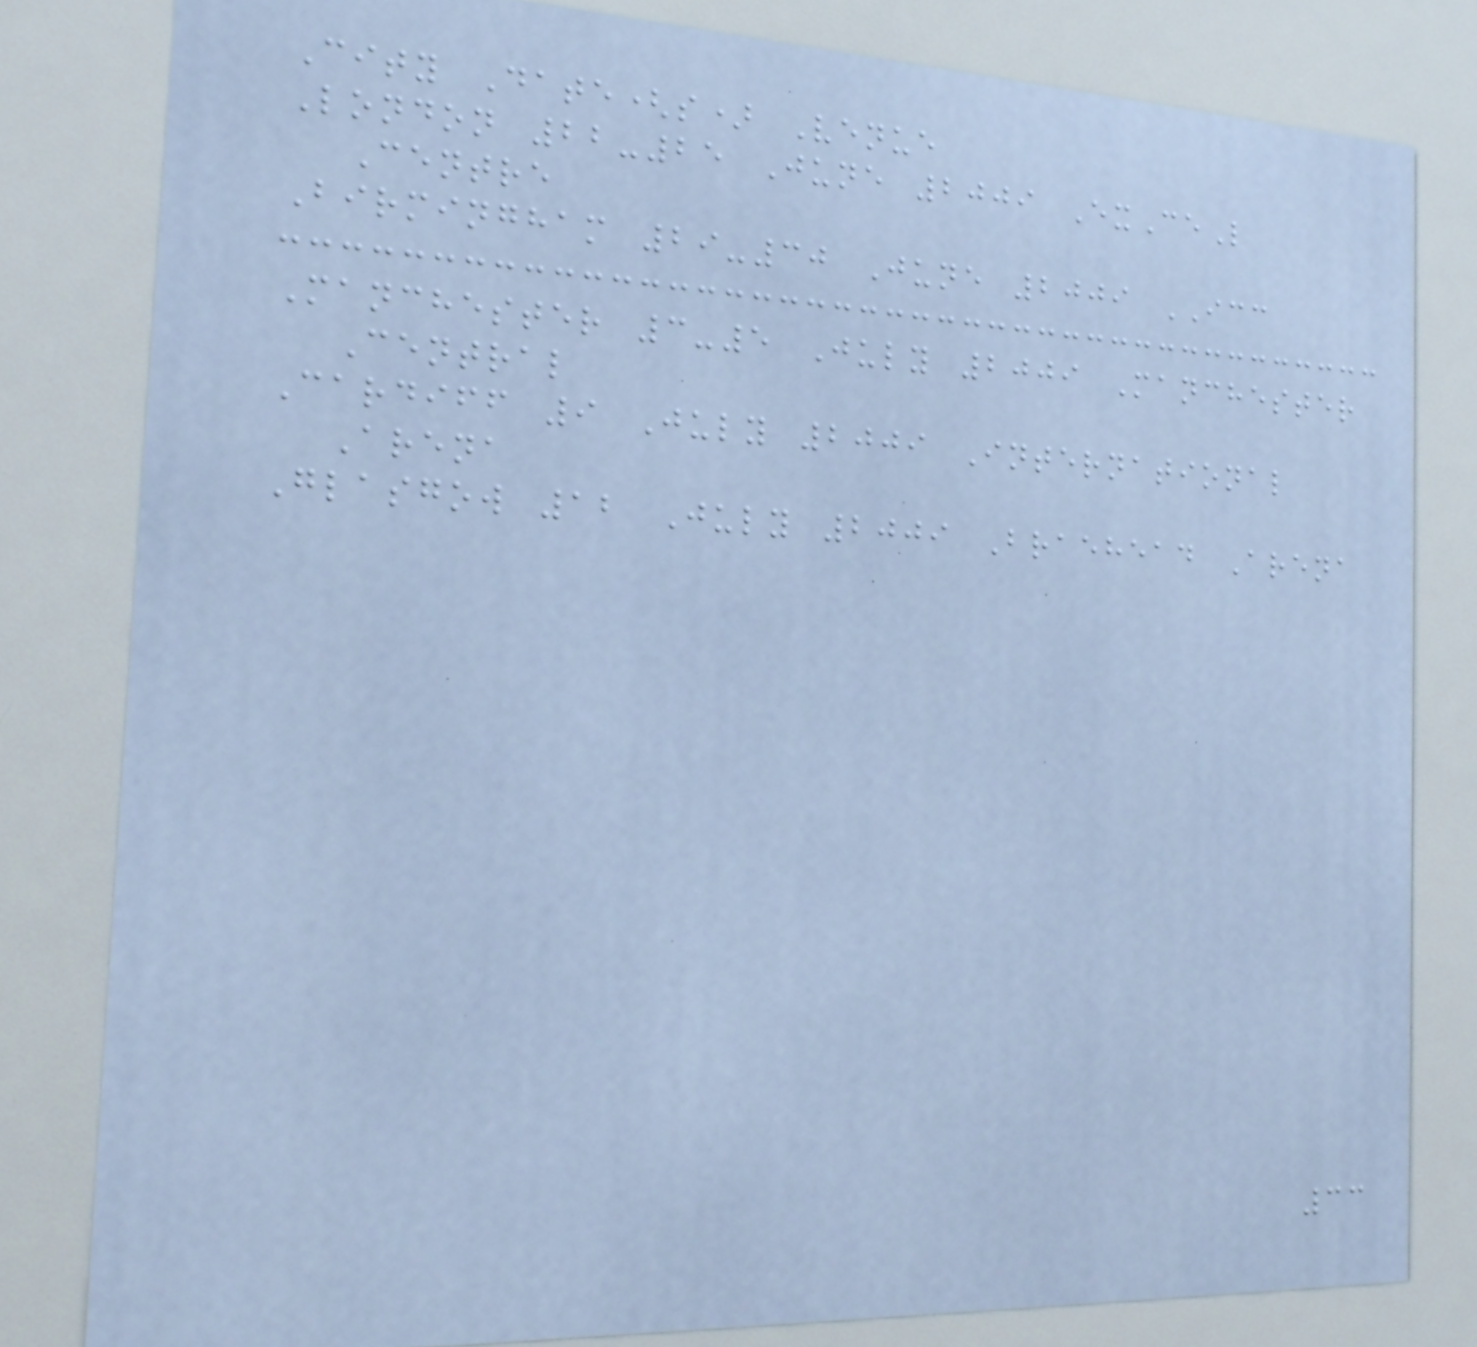City Date(s) Venue
London 22-25 June 2009 ExCeL
Centre
Birmingham 29-30 June 2009 ICC
Manchester 3-5 July 2009 Manchester
Central
Cardiff 9 July 2009 International
Arena
Glasgow 12 July 2009 Braehead Arena
33
